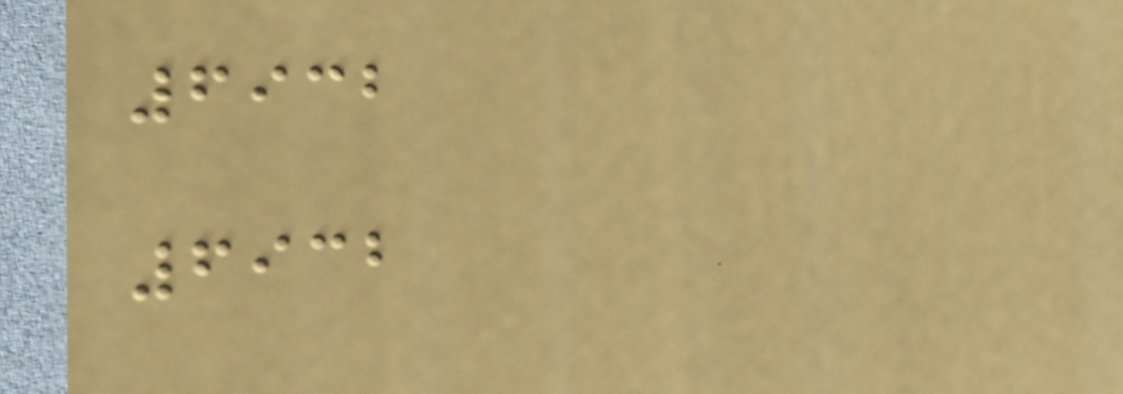6932
6932
